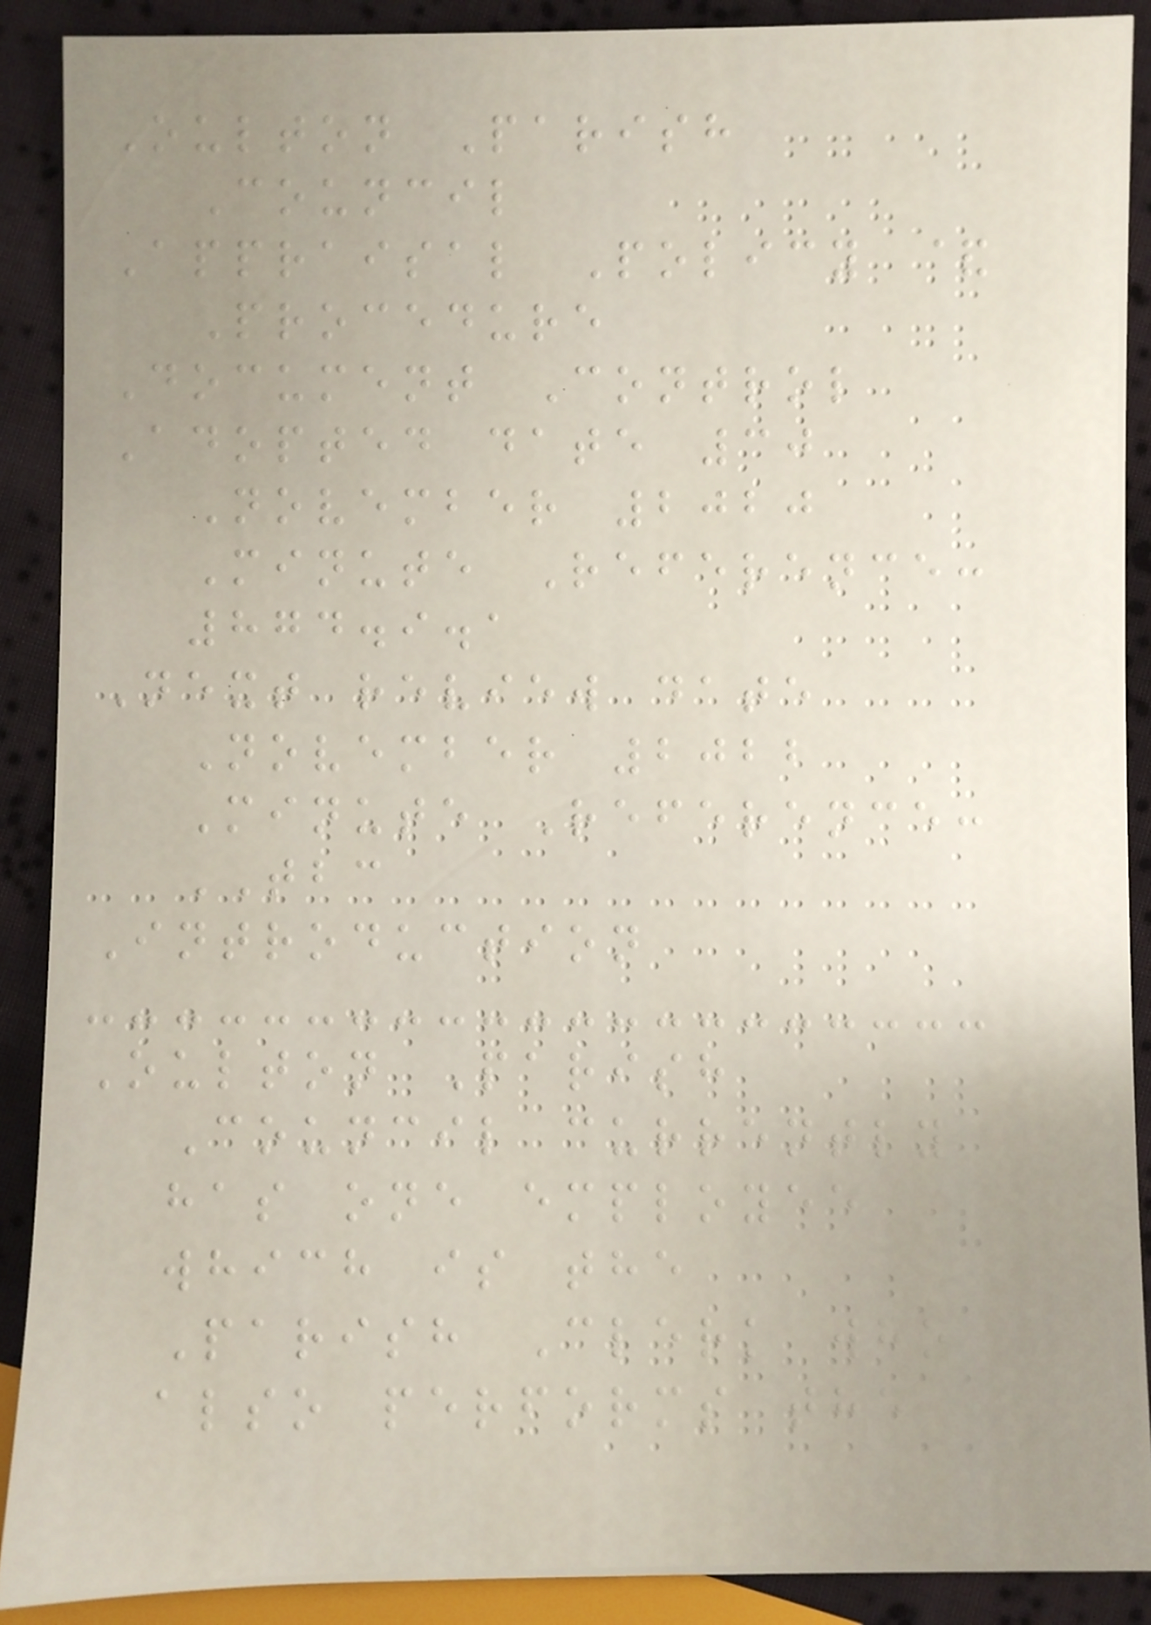Oulton Parish
Council
Appraisal Policy &
Procedure
Document Control
Adopted date 30
November 2020
Minute Reference:
874.9.1
Next review date
November 2022
Minute Reference:
TBC
Introduction
Oulton Parish
Council currently
has one employee
which is the
Parish Clerk who
also performs the
